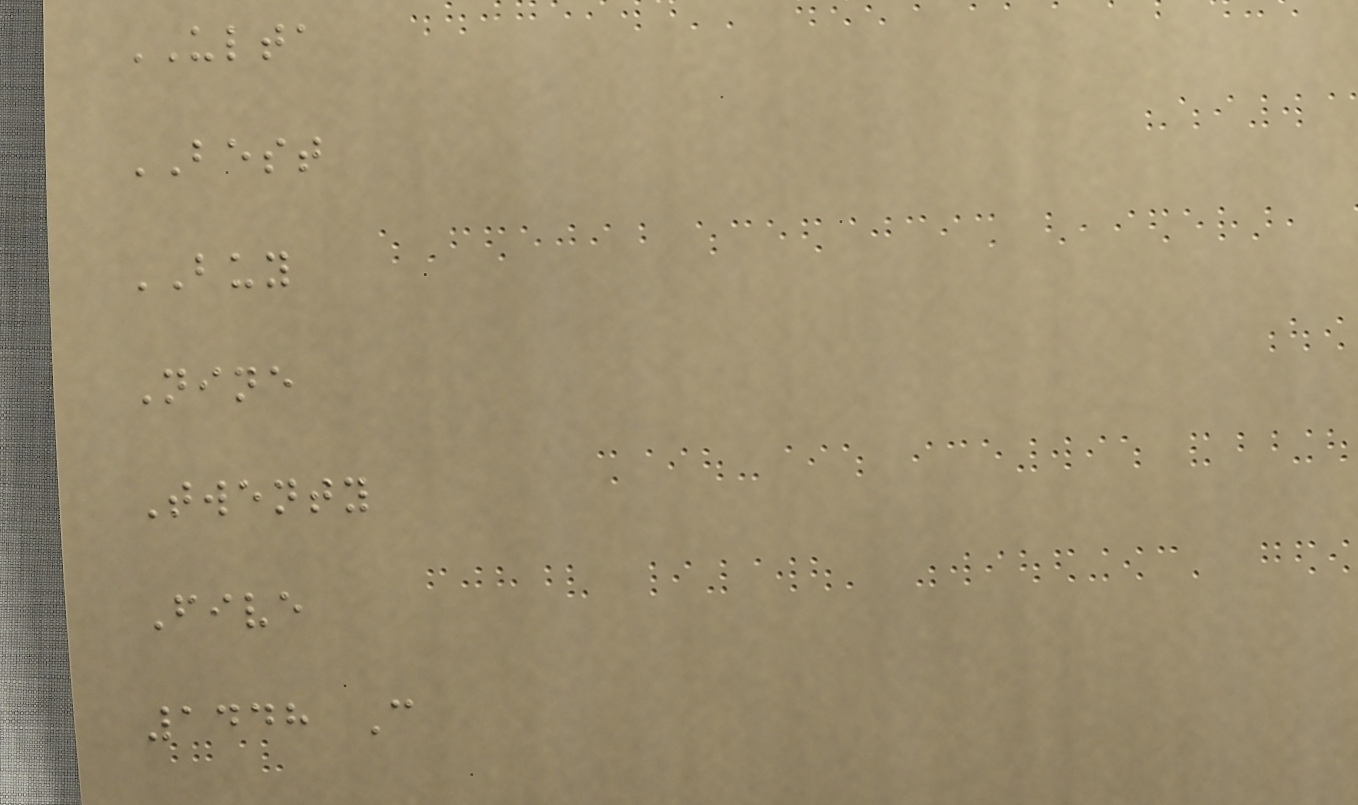ULTA
BEST
BUY
Nine
Twenty
Five
1448 C
